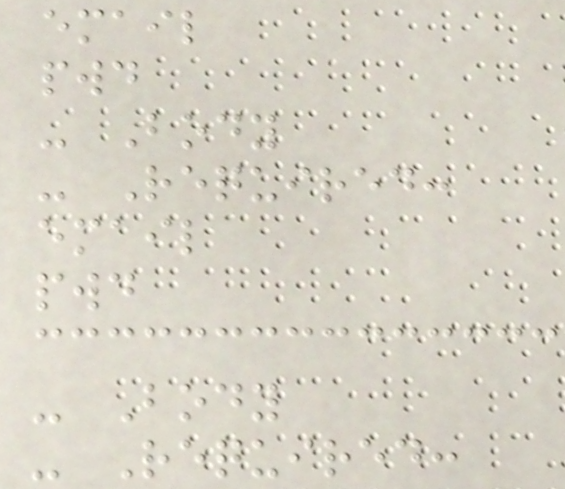email
pwd
- Body
- Required:
email
pwd
- Body
- Required:
